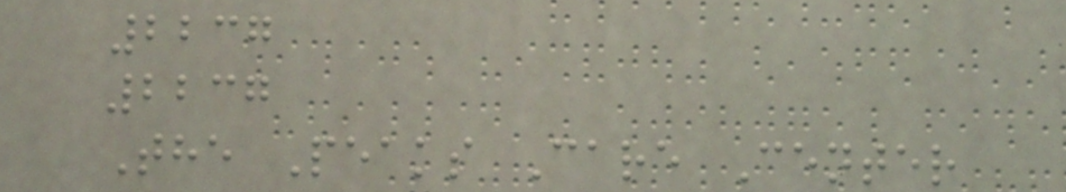2237
2237
The Peaks Care Center
